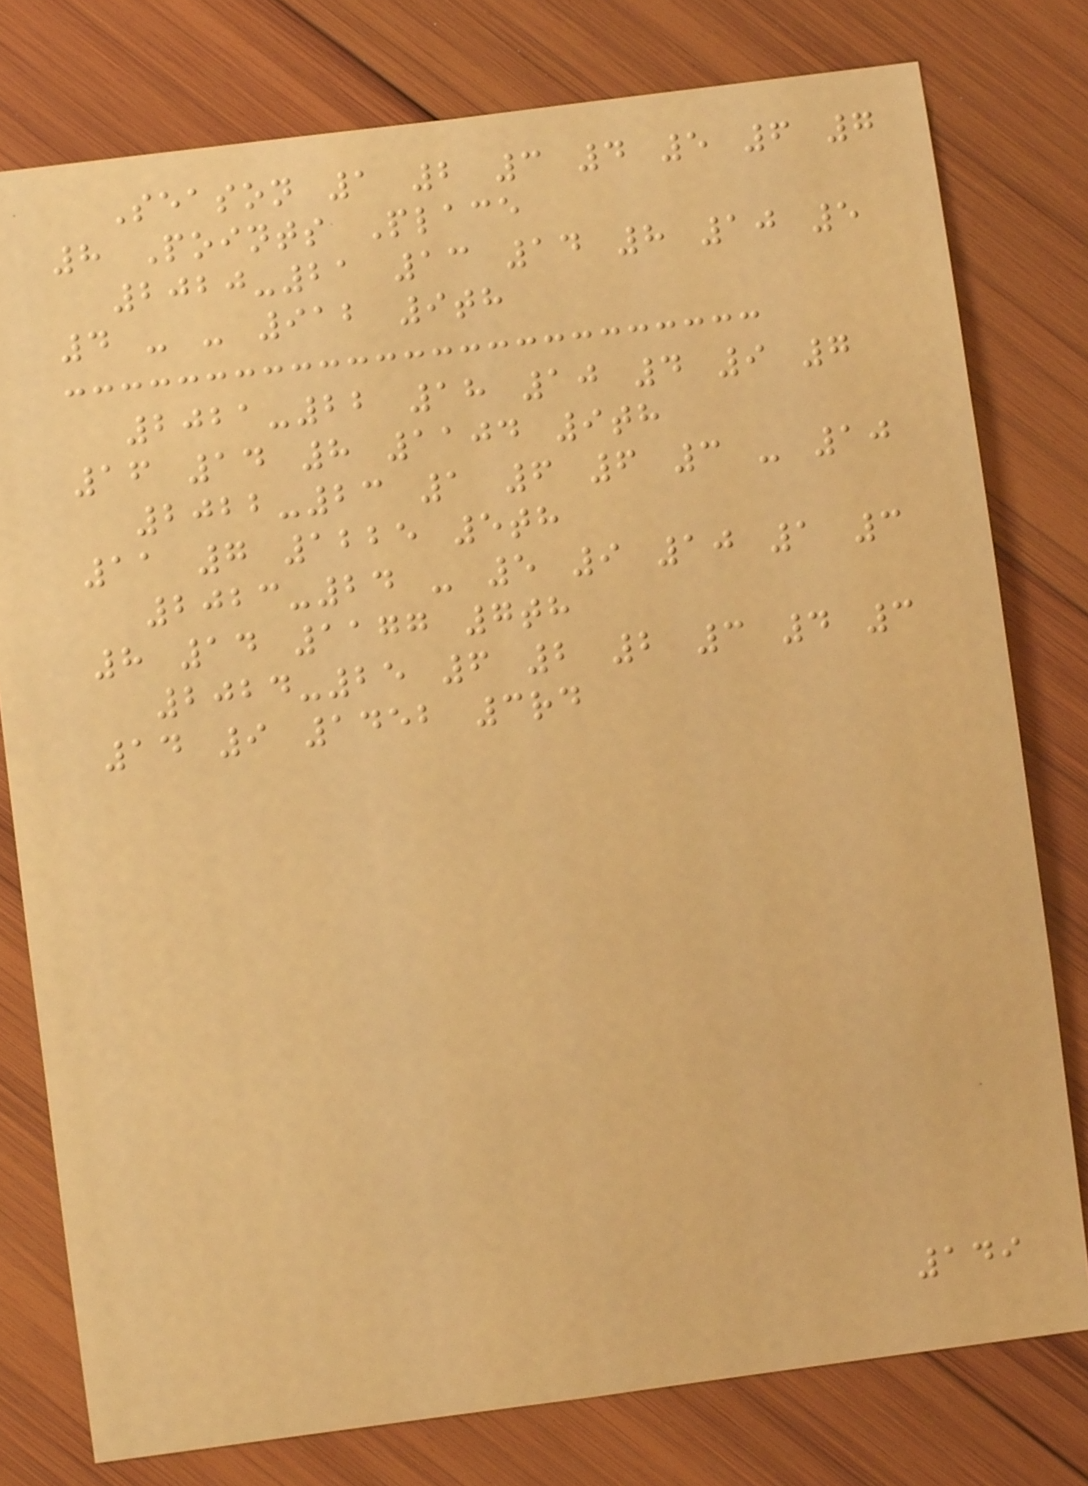Season 1 2 3 4 5 6 7
8 Points Place
2020-21 13 14 8 10 5
4 - - 912 9th
2021-22 18 10 4 9 7
16 14 8 1104 9th
2022-23 1 6 6 3 - 10
11 7 1225 5th
2023-24 - 5 9 10 1 3
8 14 1177 7th
2024-25 6 2 2 3 4 3
14 9 1452 3rd
149
